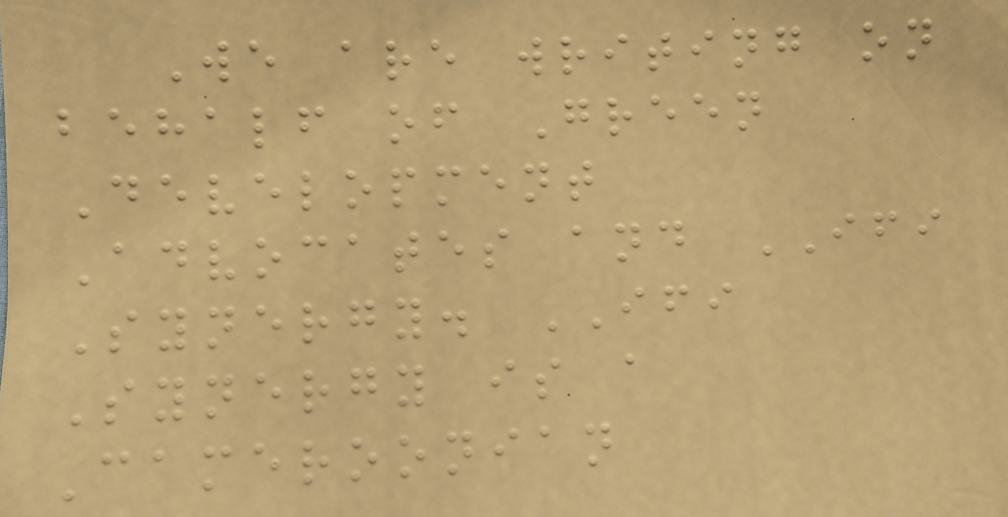We are writing on
behalf of Green
Development
Advocates and IFI
Synergy. IFI
Synergy is a
Cameroonian
